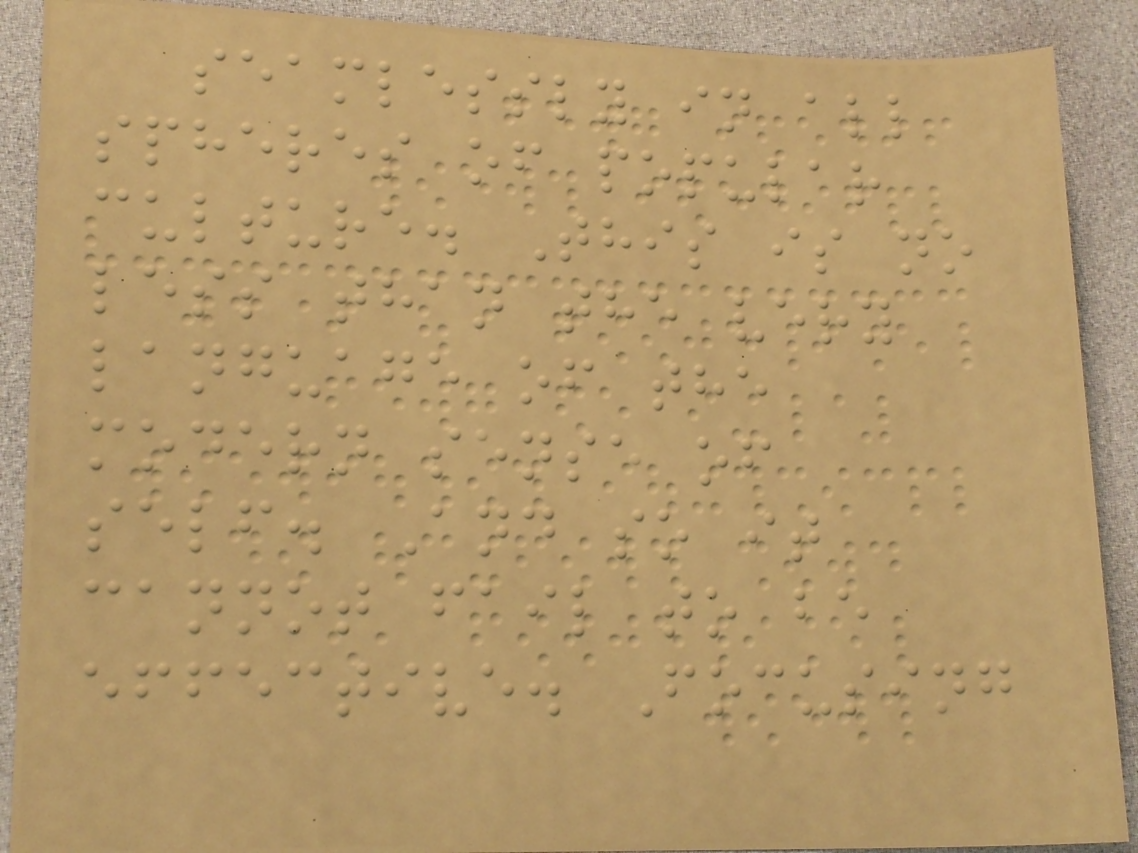seamlessly in all
spheres of popular
culture. This is no
less than the very
language of the
modern sense of
self. And so it
cannot fail to be
effective. Focusing
